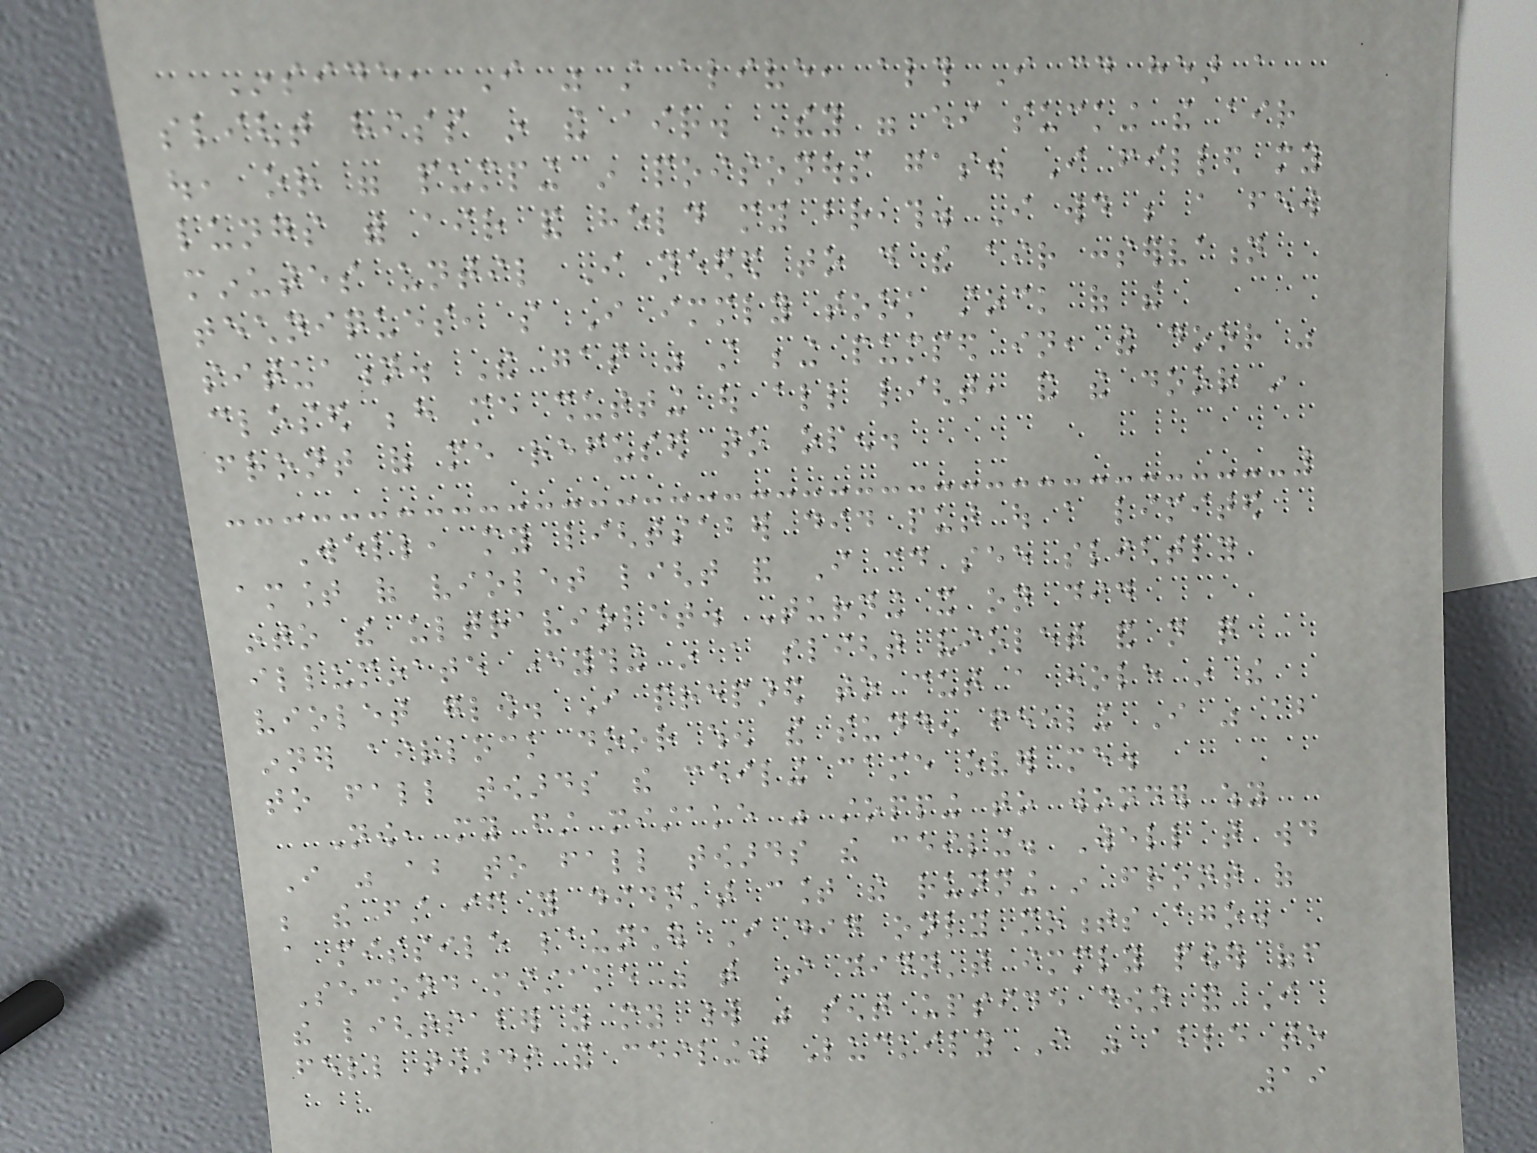Inside, I was still alive, although I could hear a
slight hiss in the air. They were either sucking the air
out, or were pumping in poisonous gas. I filled my
lungs with air and held my breath. I would be a few
minutes until I needed to do the air conservation
techniques, so I immediately took stock of the
situation. The gas was still being pumped in, the door was
closed behind me shutting out all light, and the door in
front of me refused to open.
Well, my lightsaber did put out a limited
amount of violet light and I could see slightly
into the ultraviolet. Turning it on did
illuminate everything in a slight violet and not quite
violet glow. I prepared to cut a hole in the
inner airlock door when the sudden feeling I was about
to fall towards the ceiling came over me.
Now, my first mistake was stopping to wonder why
I was about to fall towards the ceiling. Well that would
be the first if you didn't count the running in front of
a missile launcher I did only moments ago.
Second mistake was that I didn't immediately power off
the lightsaber as my world was sent upside down and I
fell towards the ceiling. Luckily I was able to
19
